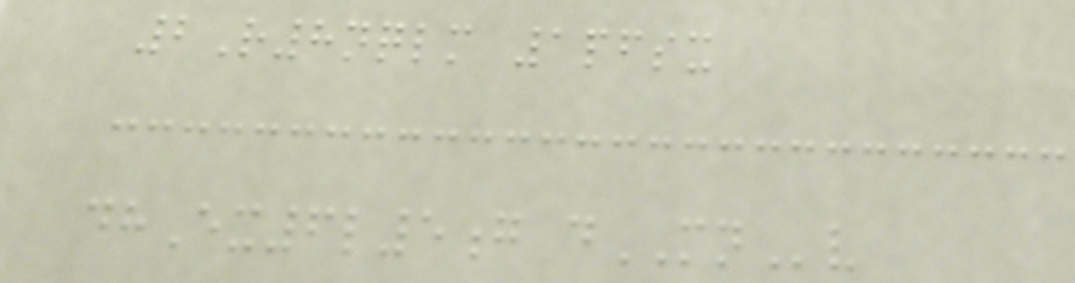2R8nqlm 1pfsx
dhEx6l5g dMNv
